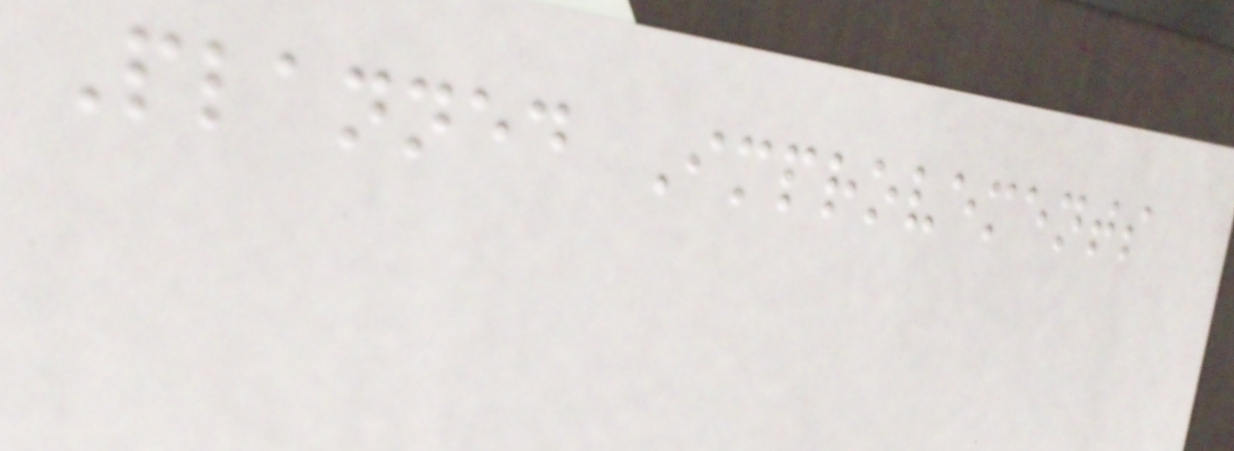Planned Improvements
